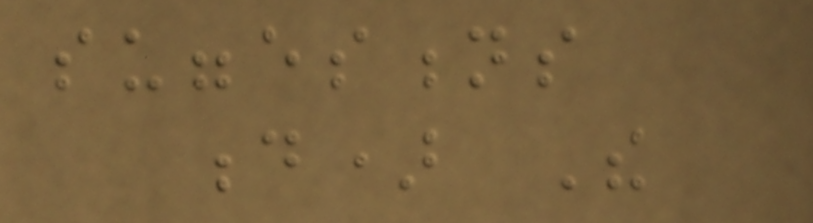suggestions
d) The
